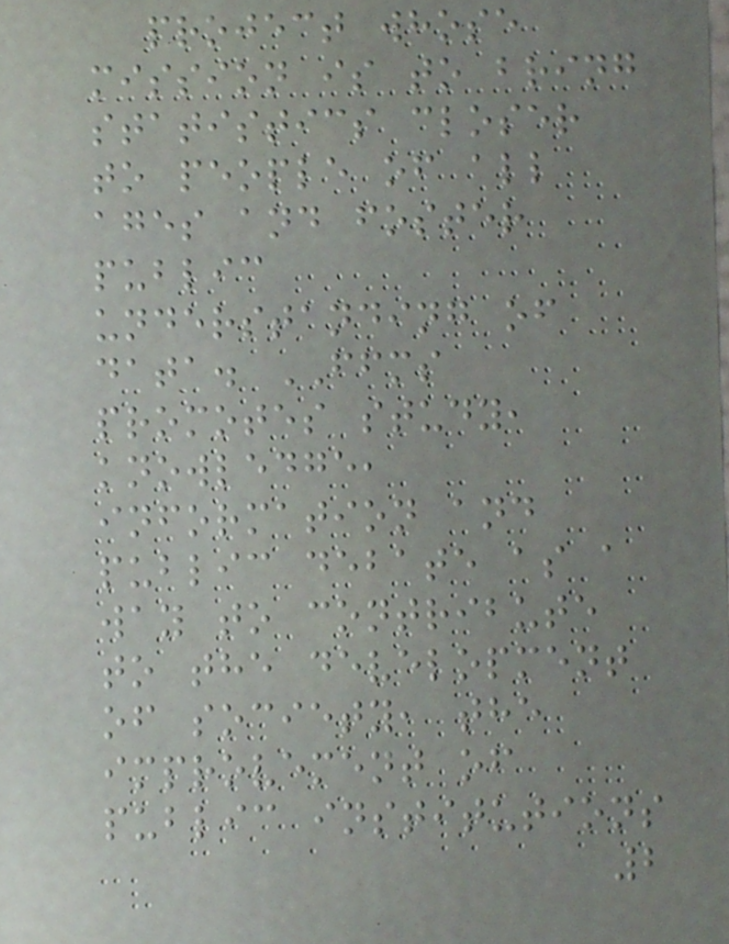project whose
mission is to bring
statistics closer
to people of all
ages and foster
public
understanding of
data. FFMS
promotes study,
knowledge,
information and
public debate as a
way to contribute
to the development
of society, the
improvement of
public institutions
2
